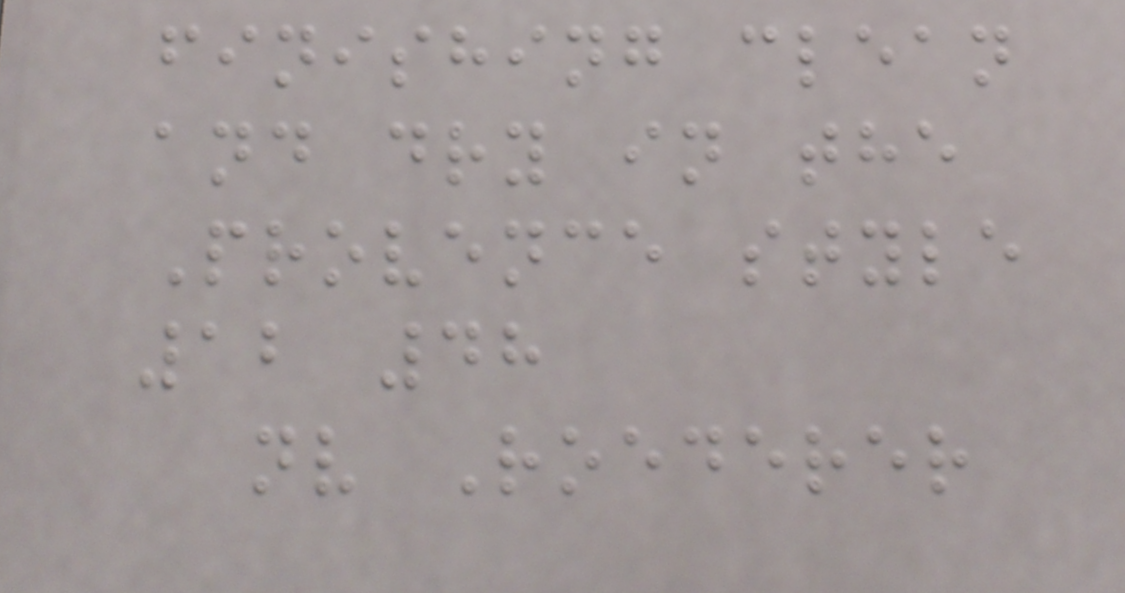finishing clean
and dry in the
Provence style
12 48
nv Roederer
